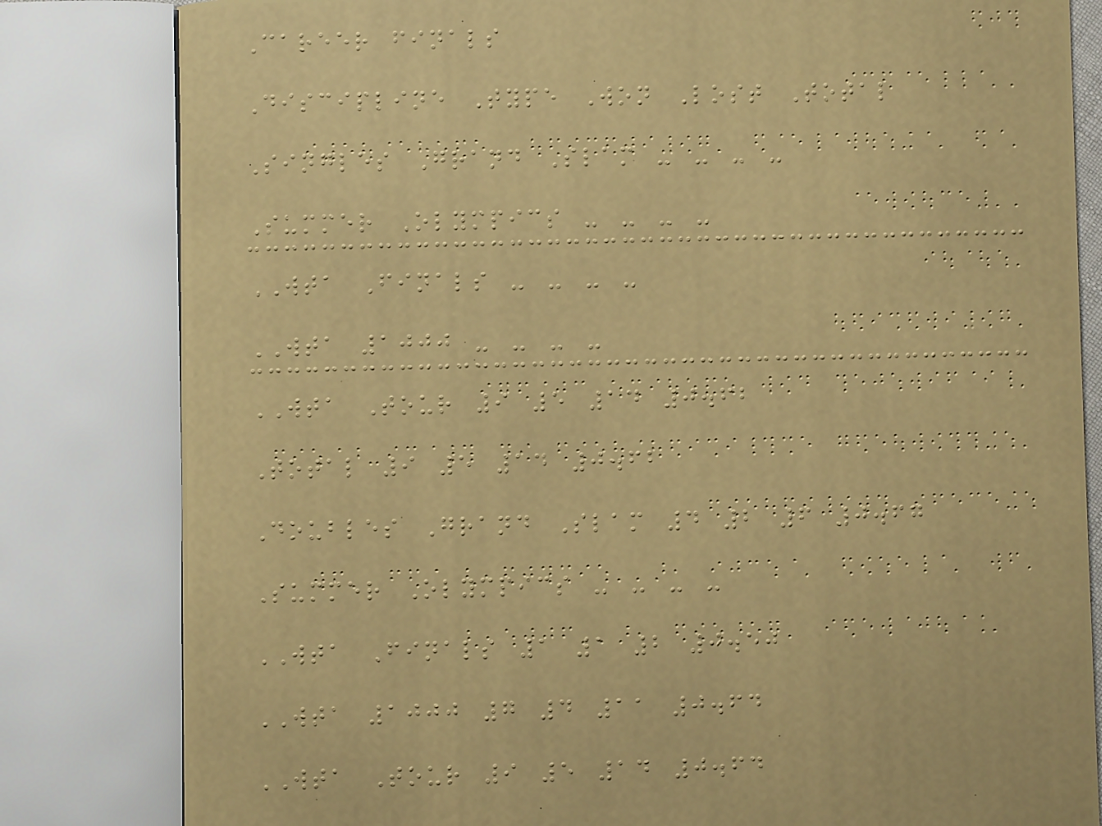Career finals
Discipline Type Won Lost Total
Singles Grand Slam - - - -
Summer Olympics - - - -
WTA Finals - - - -
WTA 1000 - - - -
WTA Tour 9 5 14 0.62
Total 9 5 14 0.62
Doubles Grand Slam 4 2 6 0.67
Summer Olympics - - - -
WTA Finals 1 1 2 0.50
WTA 1000 7 4 11 0.64
WTA Tour 9 5 14 0.64
